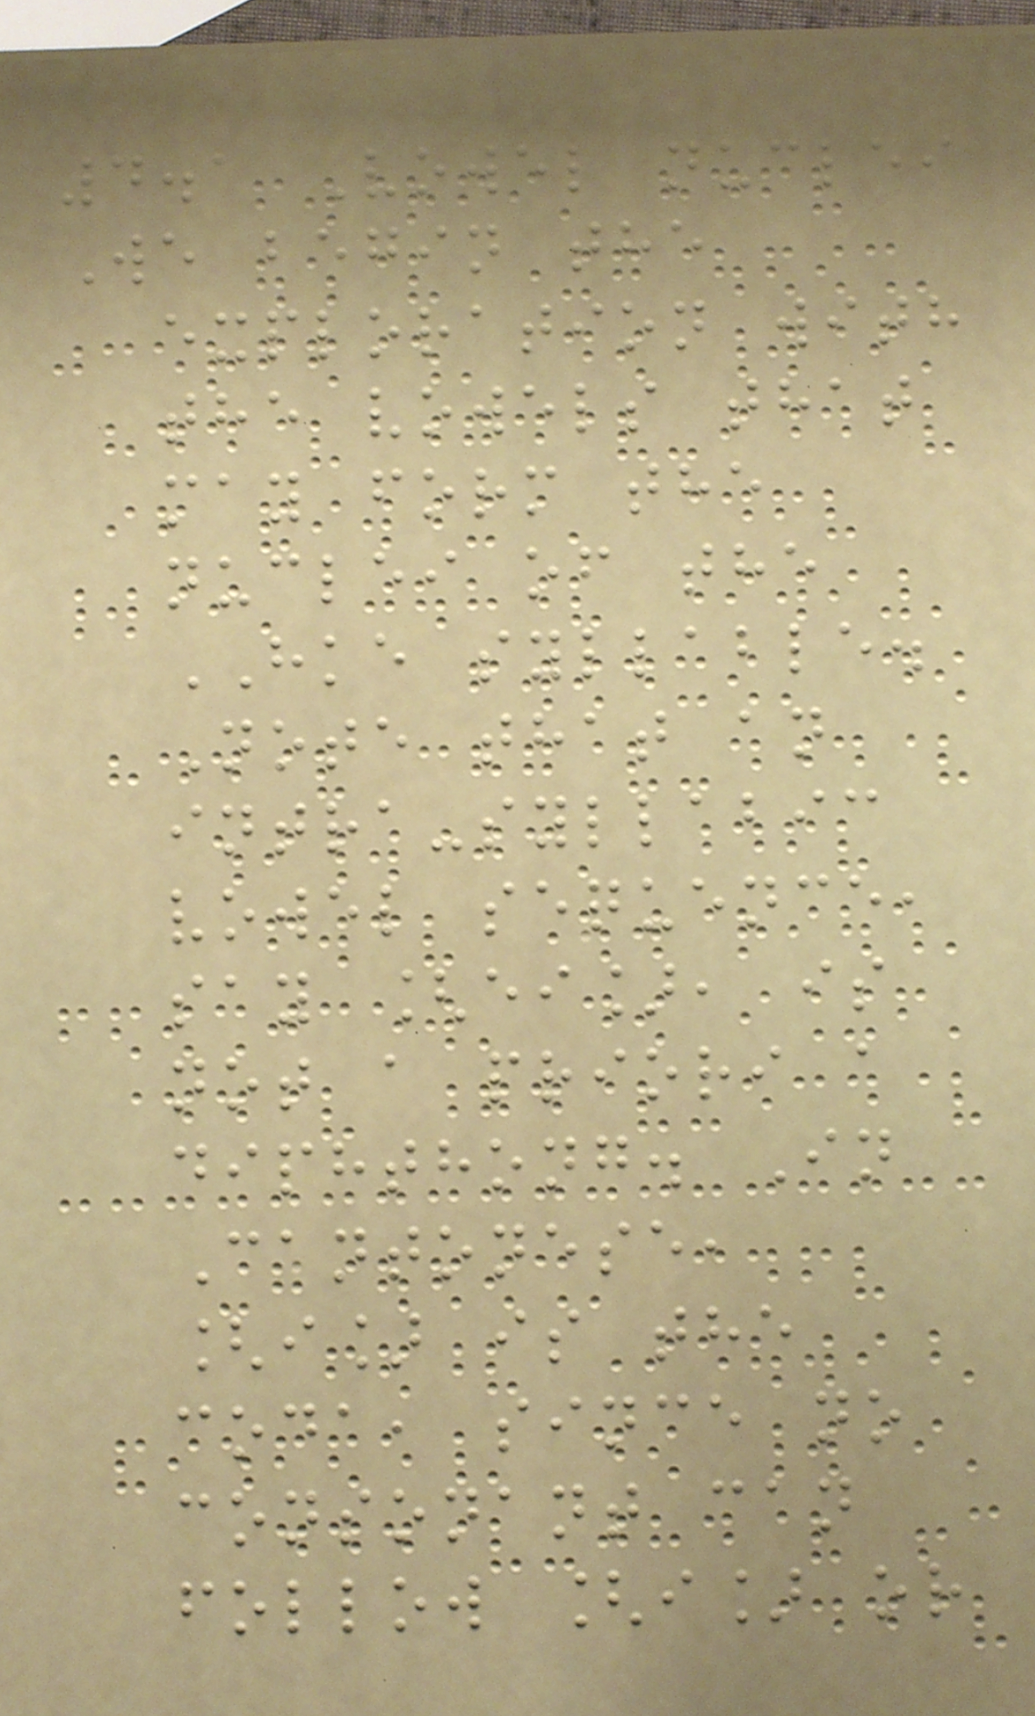4.1 Vowel nuclei
We begin the
exploration with
the vowels that
may form the
nuclei of the
HKE syllable.
Note that an
intra-syllabic
vowel sequence,
say [ei], is
not a priori a
diphthong. In
Cantonese,
[i] is the
coda, since no
consonant can
follow [i] or
